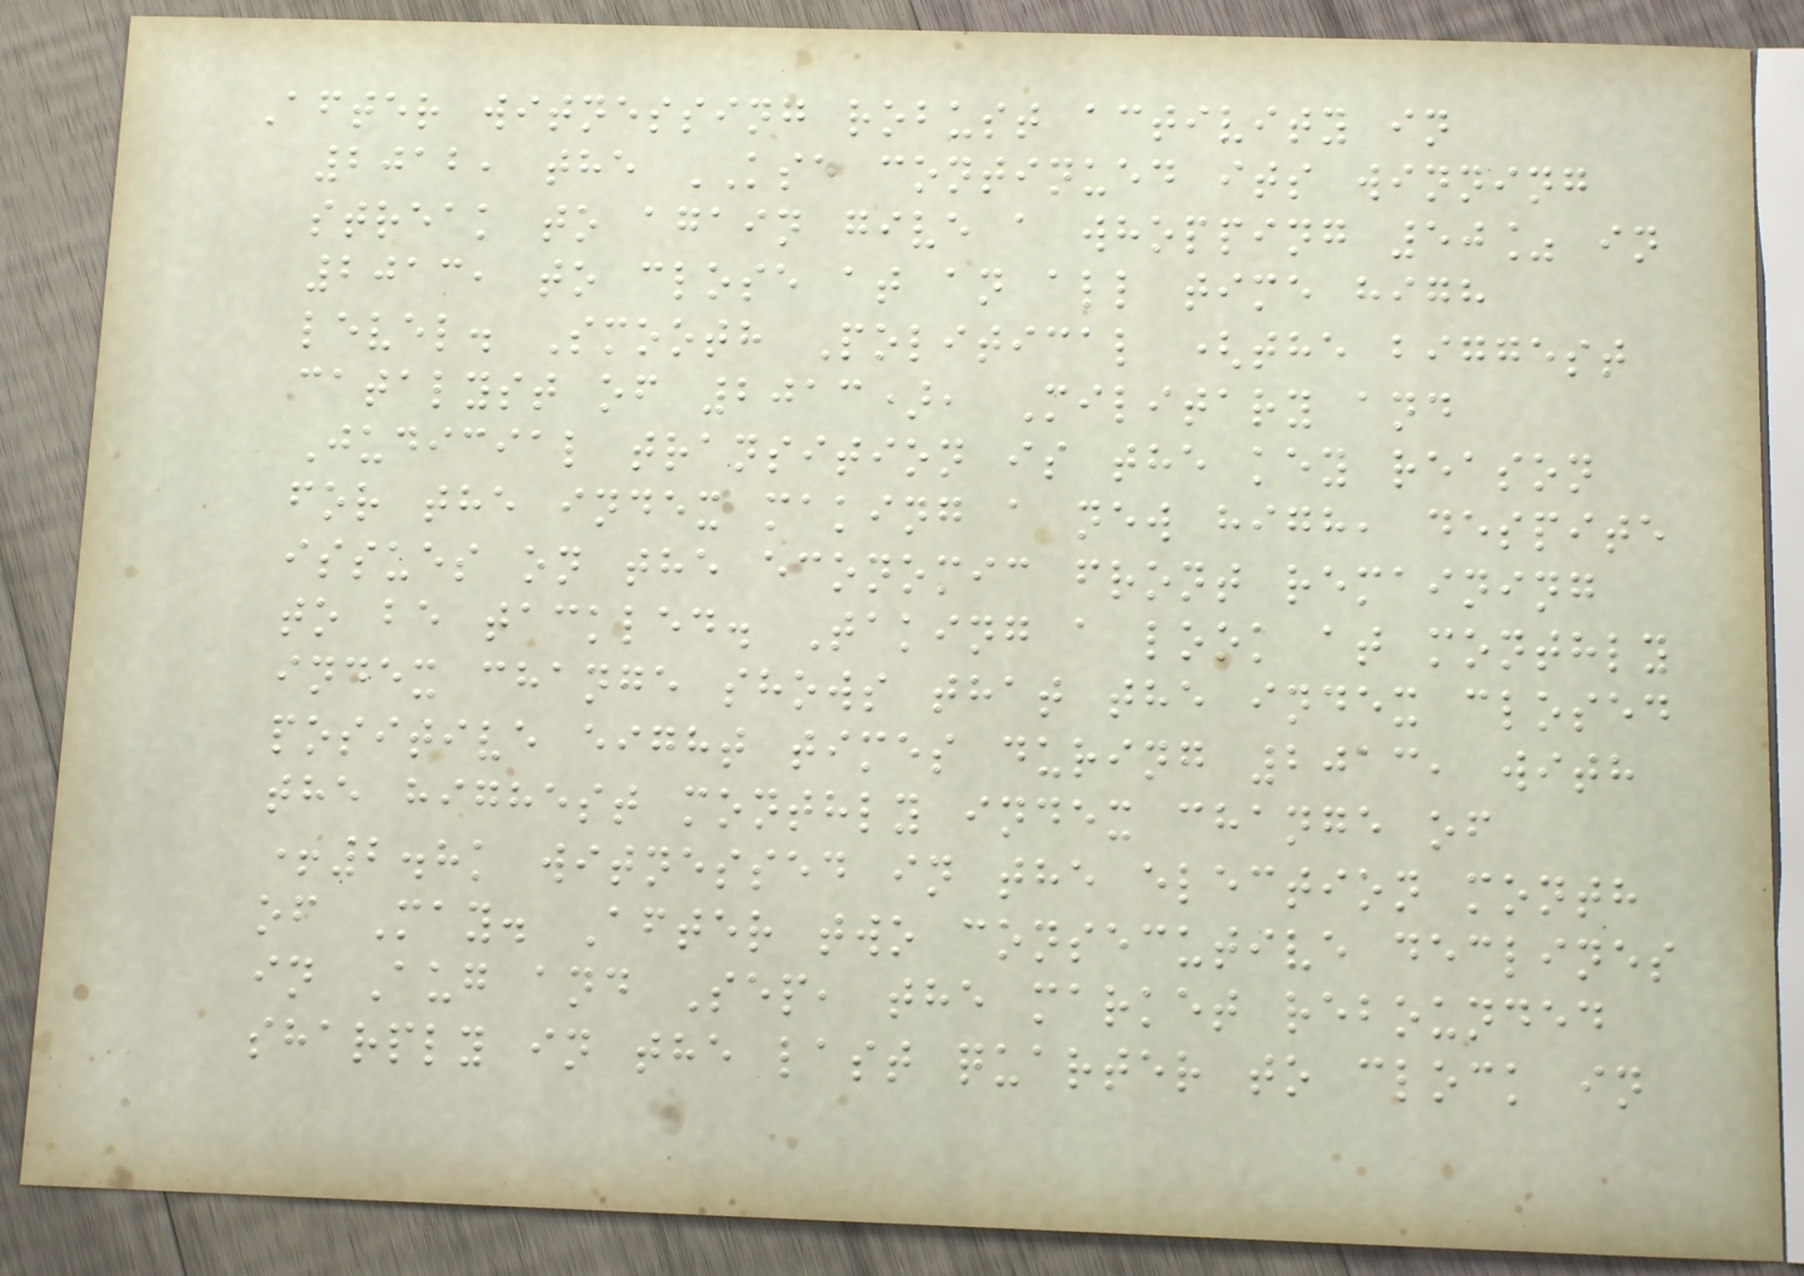After witnessing robust activity in
2012, the KSE continued its winning
streak to again give a whopping 50% in
2013, to close at an all time high
level. Smooth Political (the biggest
catalyst of 2013), Military and
Judicial transition is the key reason
for the index making a new high, despite
issues on the economic front remaining
to be tackled. Taking a look at monthly
index change shows that the index closed
positive eight times during 2013, with
the highest monthly index change of
+2.8k witnessed in the election month
of May. After two consecutive declines
in Aug and Sep, the market rebounded
sharply in the last quarter to clock in
